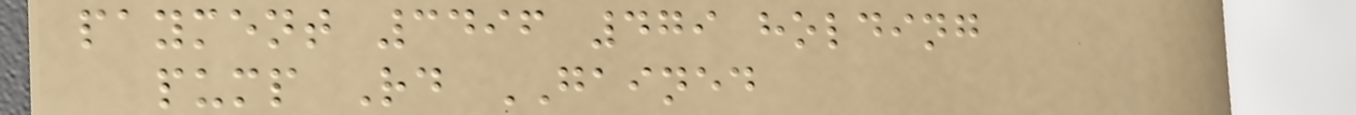payment 3496 479 holding
pump Rd GAINED
